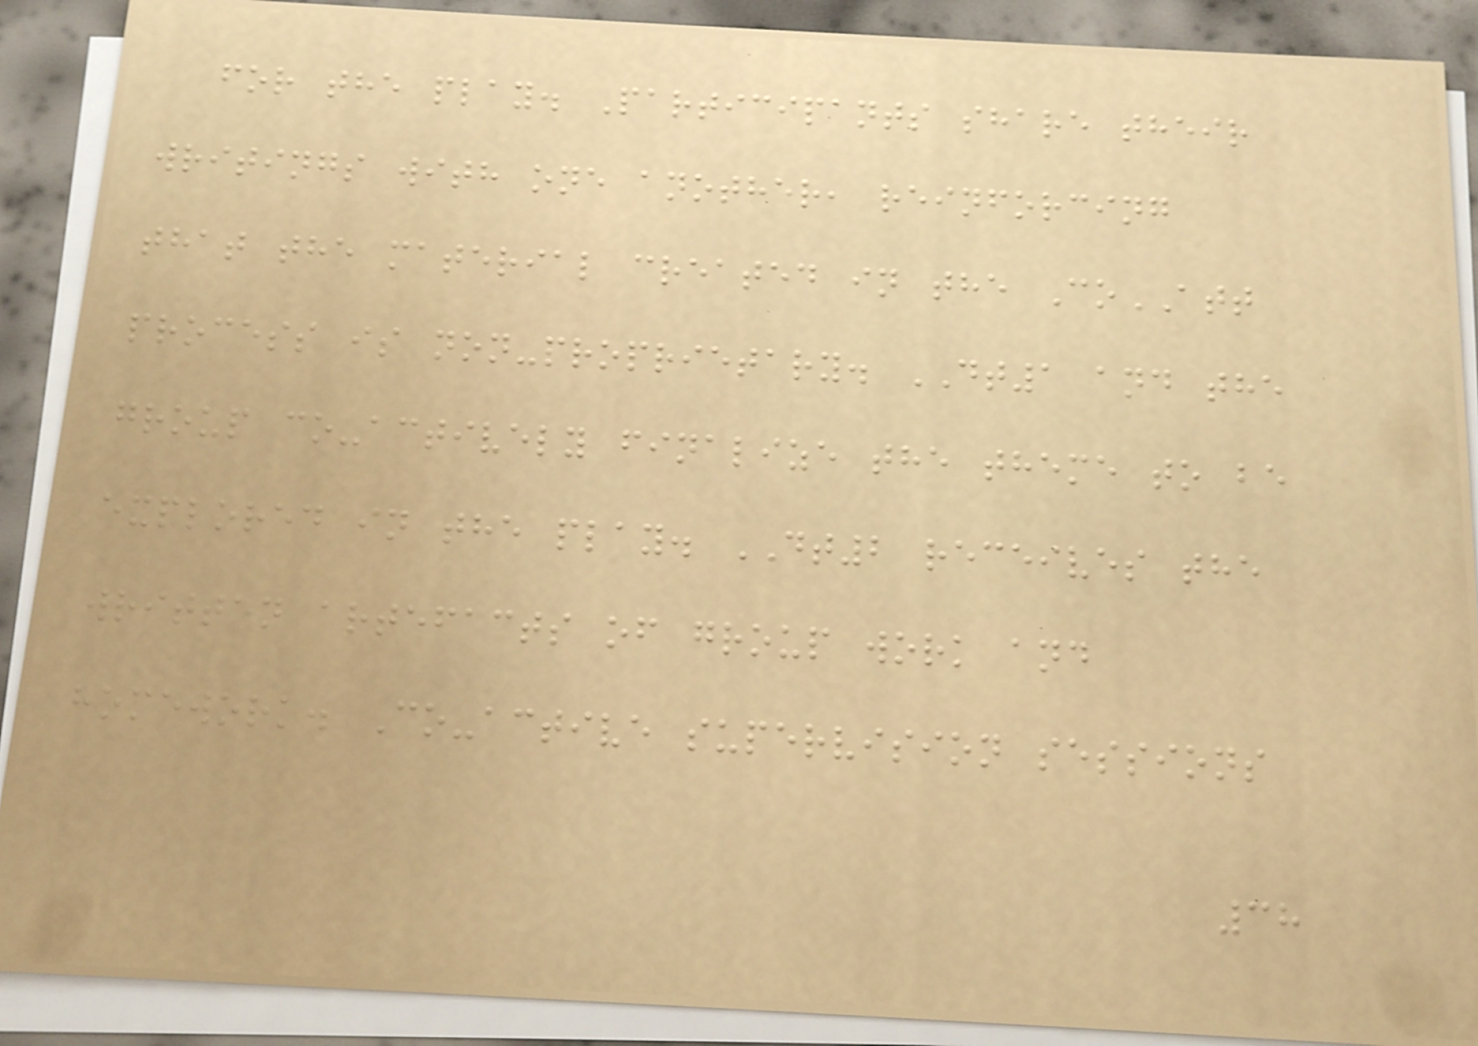for the play. Participants share their
writings with one another, reinforcing
that the material created in the CoATT
process is non-proprietary. DT1 and the
group co-actively finalize the theme to be
explored in the play. DT2 receives the
written artefacts of group work and
homework. Co-active supervision sessions
38
